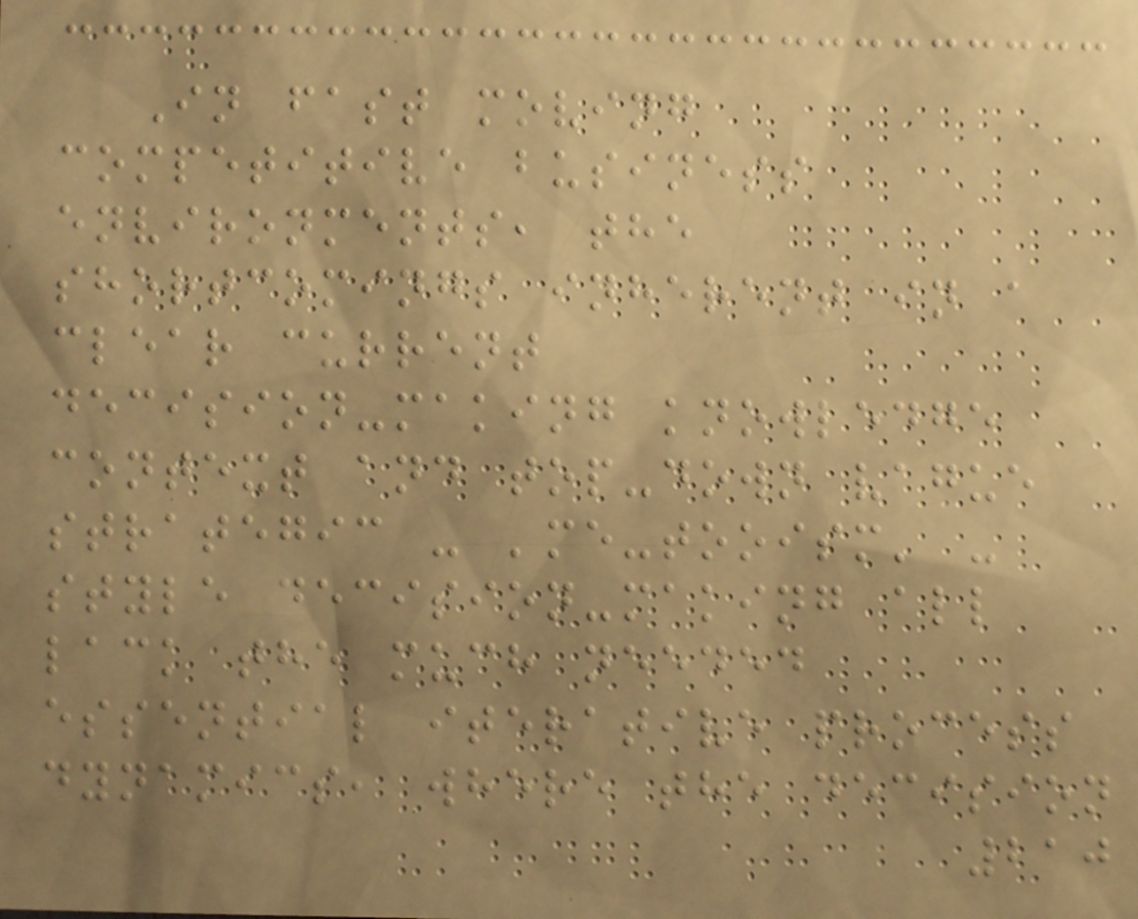In fast moving
competitive business
environments, the
shortcomings inherent in a
clear current
decision-making knowledge
context and top-down vague
strategic - 'me-tooism' -
style decision-making all
lack the much needed
essential iterative process
dynamics, where the decision
210
